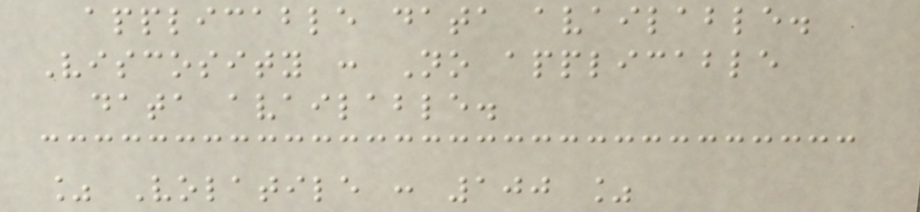applicable data available.
Viscosity : No applicable
data available.
% Volatile : 100 %
